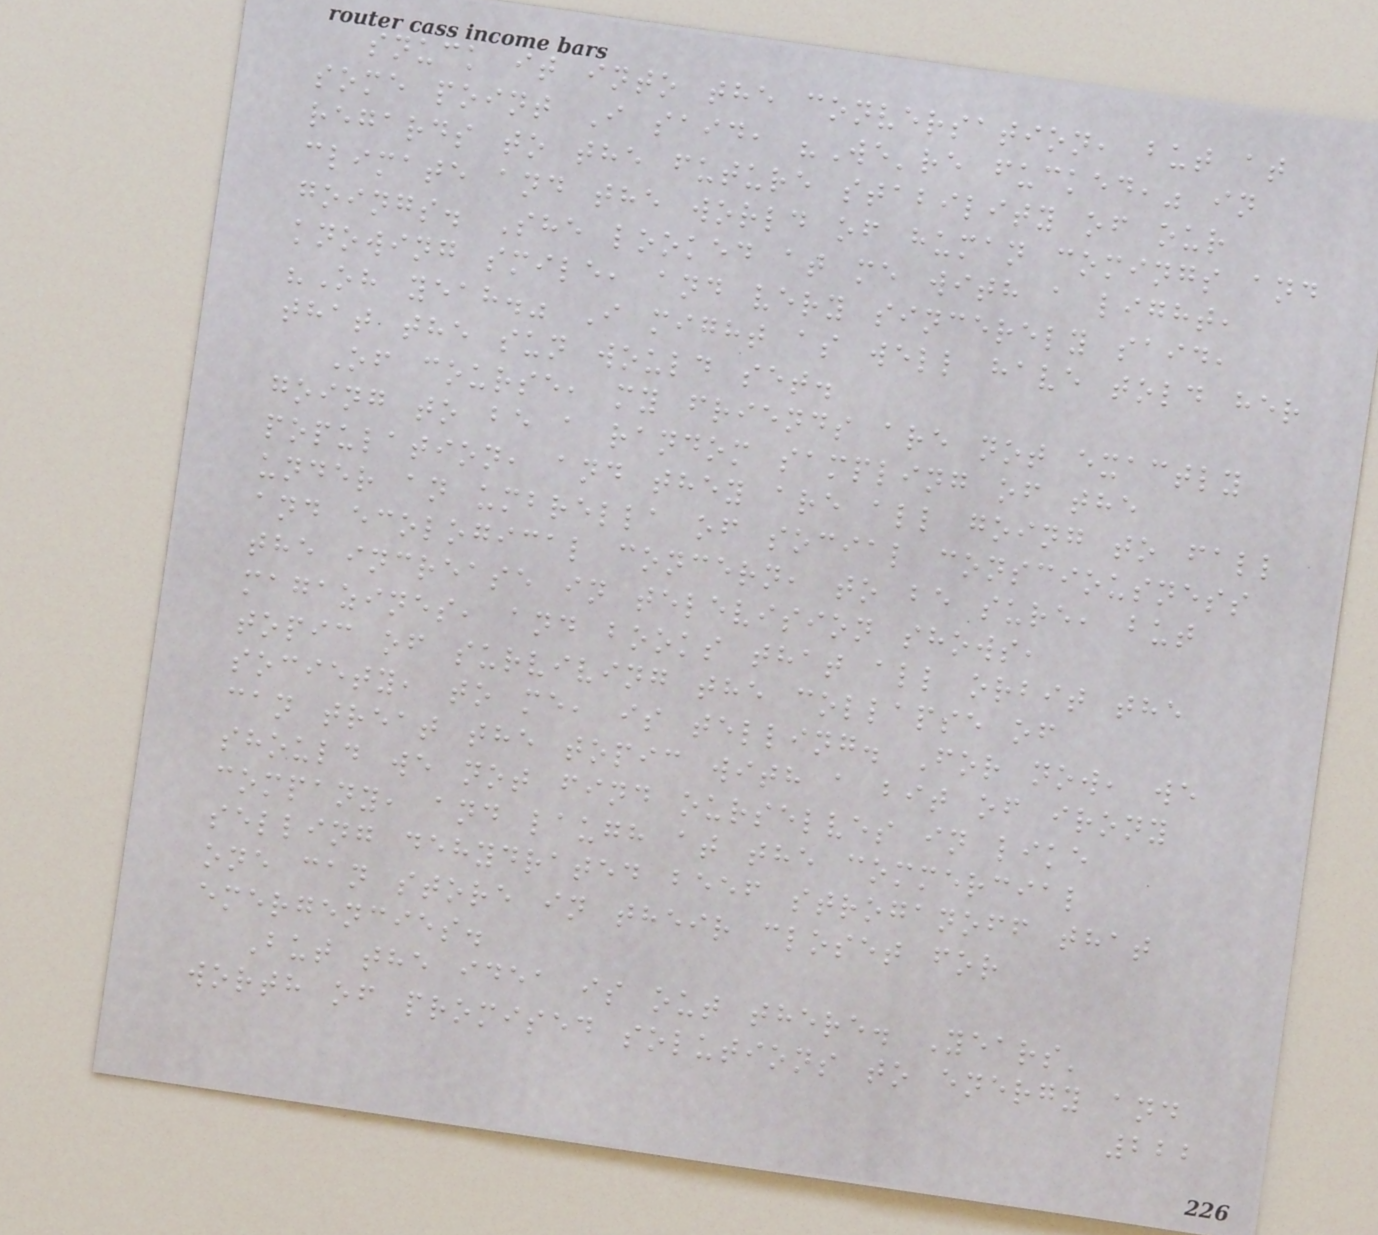snuck it into the conversation, but at
some point I said, "We're fucked," in
regards to the future stability of our
climate and the world of human comings and
goings. She looked at me with a light,
knowing smile, and very sincerely said,
"Oh yeah." I might as well have told her
that the sun would set.
Of course, my friends are not exactly
going to be a random sampling of the
population, and they are all going to fall
under an umbrella of social consciousness
and ecological concern, to be sure, but
the increase in television shows,
magazines, and books that all orbit the
topic of surviving the collapse of
society, to me, is telling. For now, we
can treat the topic with a bit of irony
should we not find ourselves in like
company, and laugh at the commercial
selling dehydrated beef stroganoff that
one can store in their closet for
emergencies.
But the idea is out there. Years'
worth of promised solutions to energy and
222
